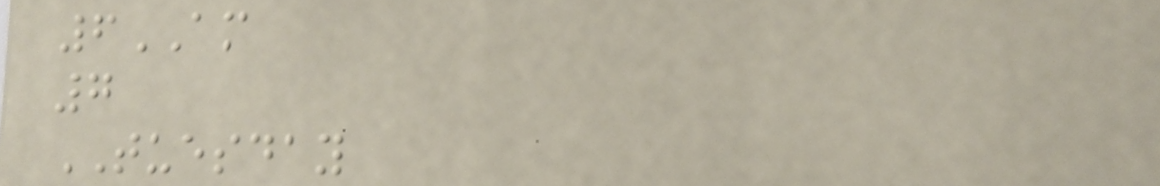6AM
7
TUESDAY
